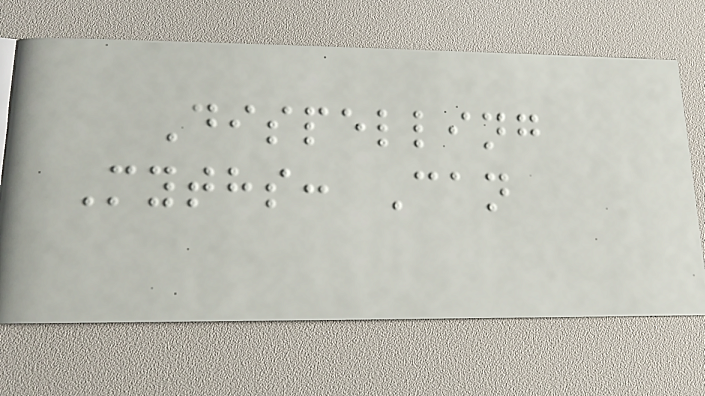Dispelling
Myths: Can
